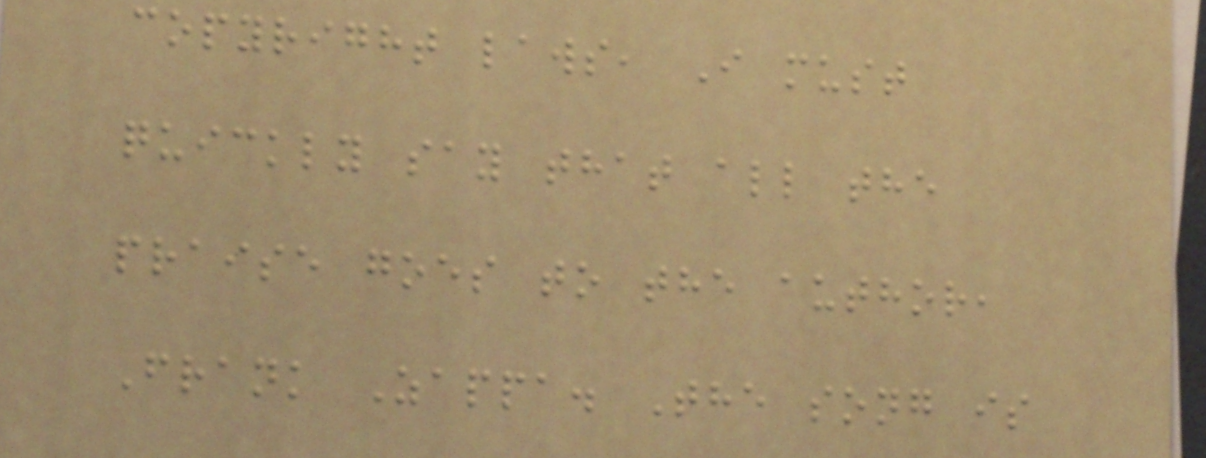copyright laws, I must
quickly say that all the
praise goes to the author,
Frank Zappa. The song is
